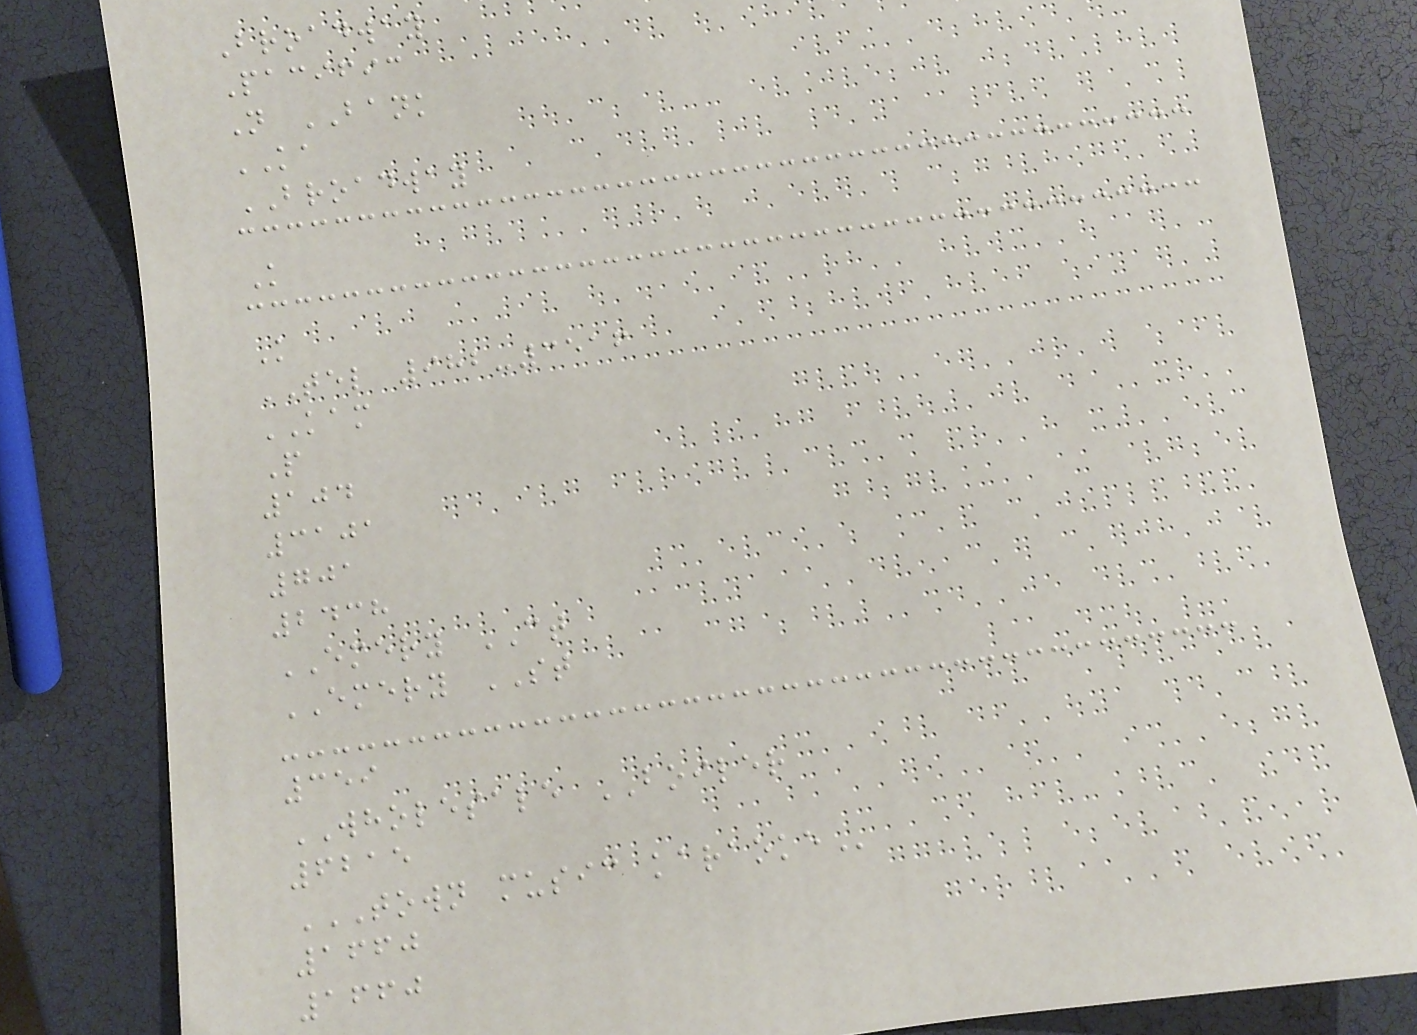Broadway
Pacific
N BANK
KA
BROADWAY
K
K
TEL 982-3516
KAM
P
104
3101
701
2438
EMERY CT
EMERY ST
359
WHOLESALE BOILER
6215
TOWN MUSIC KARAOKE
1660
1660
